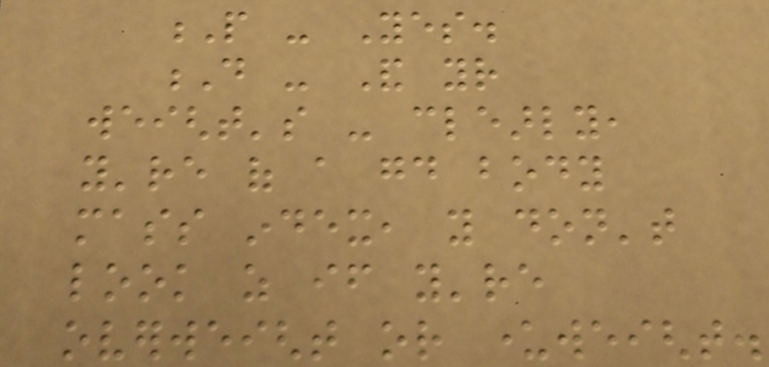P - Yes.
D - And your
weight's - clearly,
you're of a good body
mass index, you don't
look as if you're
overweight or underweight.
